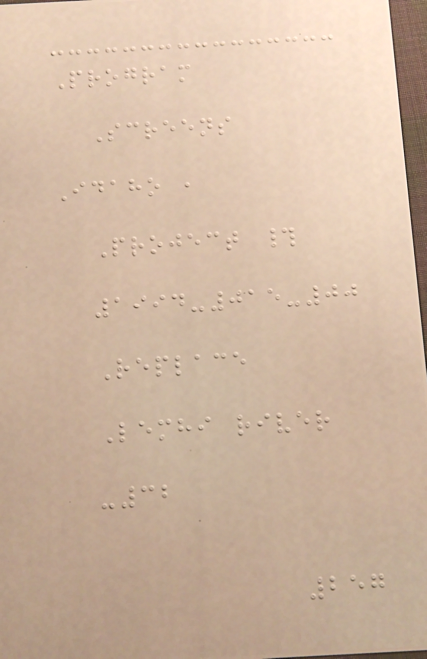Program
Screens
Idaho ,
Project #
1994-015-00
Replace
Lemhi river
-32
257
